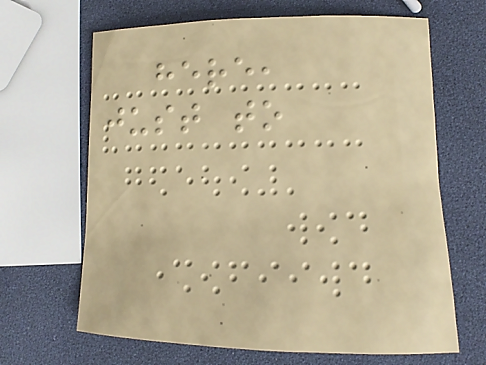here,
just to
